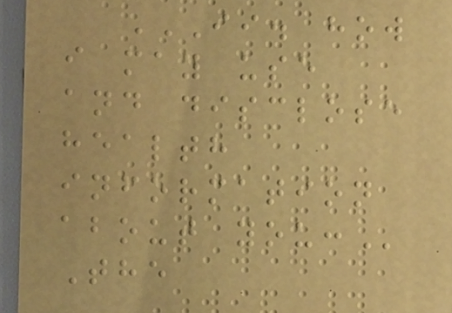II. HOW
I MAY USE
AND DISCLOSE
HEALTH
INFORMATION
ABOUT YOU:
The
